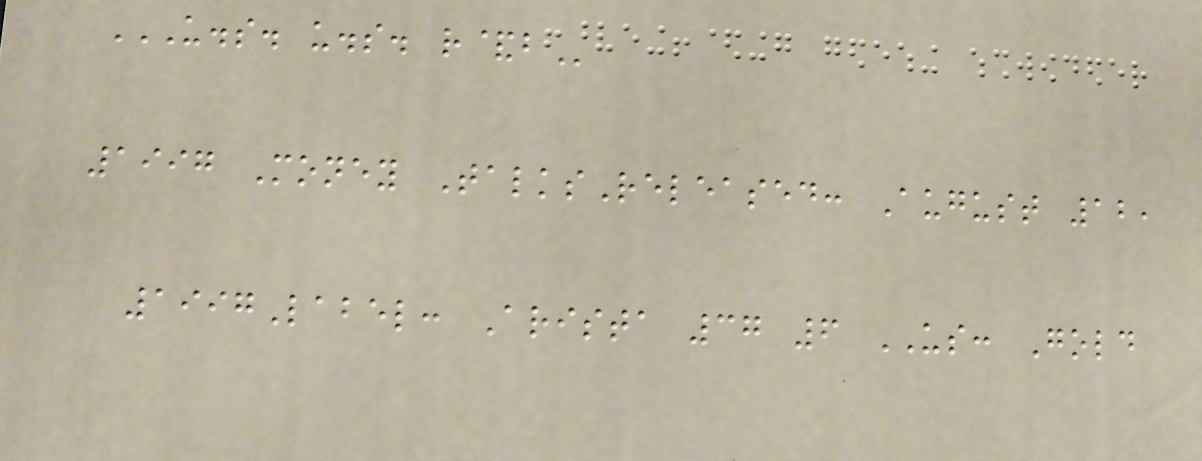U.S. U.S. R&B
1997 Money TalksReleased: August 12,
1997Label: Arista 37 6 US: Gold
